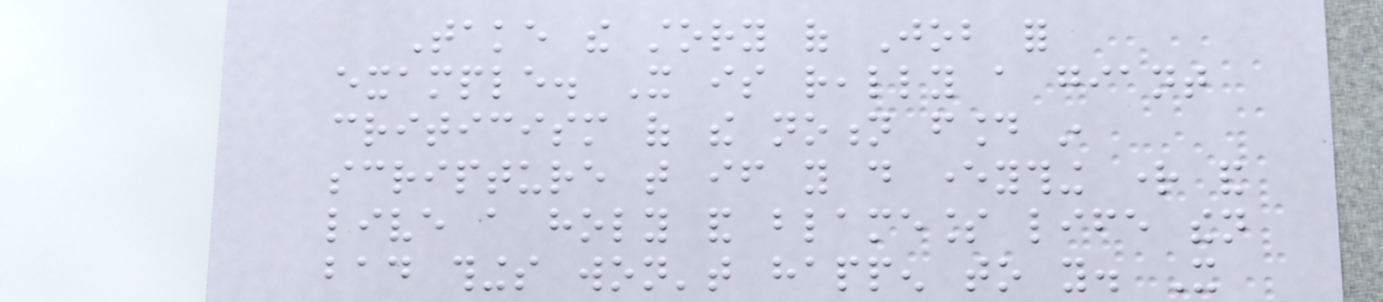Take the story of Job for
example. It is really a giant
criticism of the notion found in
scripture that if you do everything right and
live a holy and blameless life then
bad things won't happen to you. It
